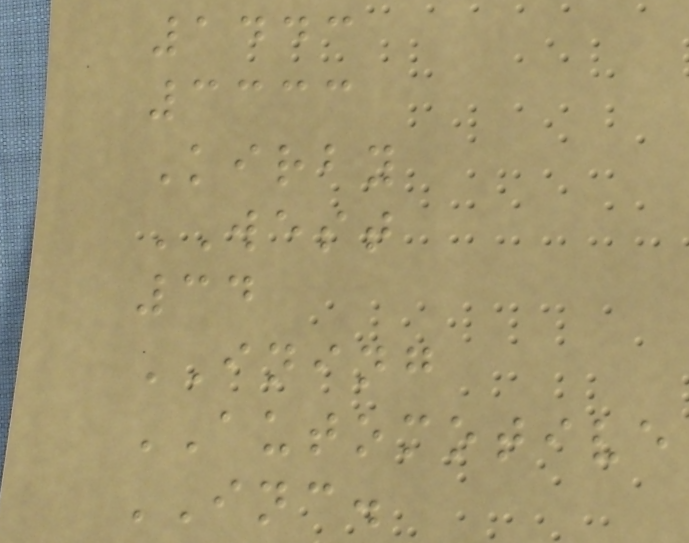1443
3333
Kirby
WEST
34
INING
AUTOMOTIVE
INC.
